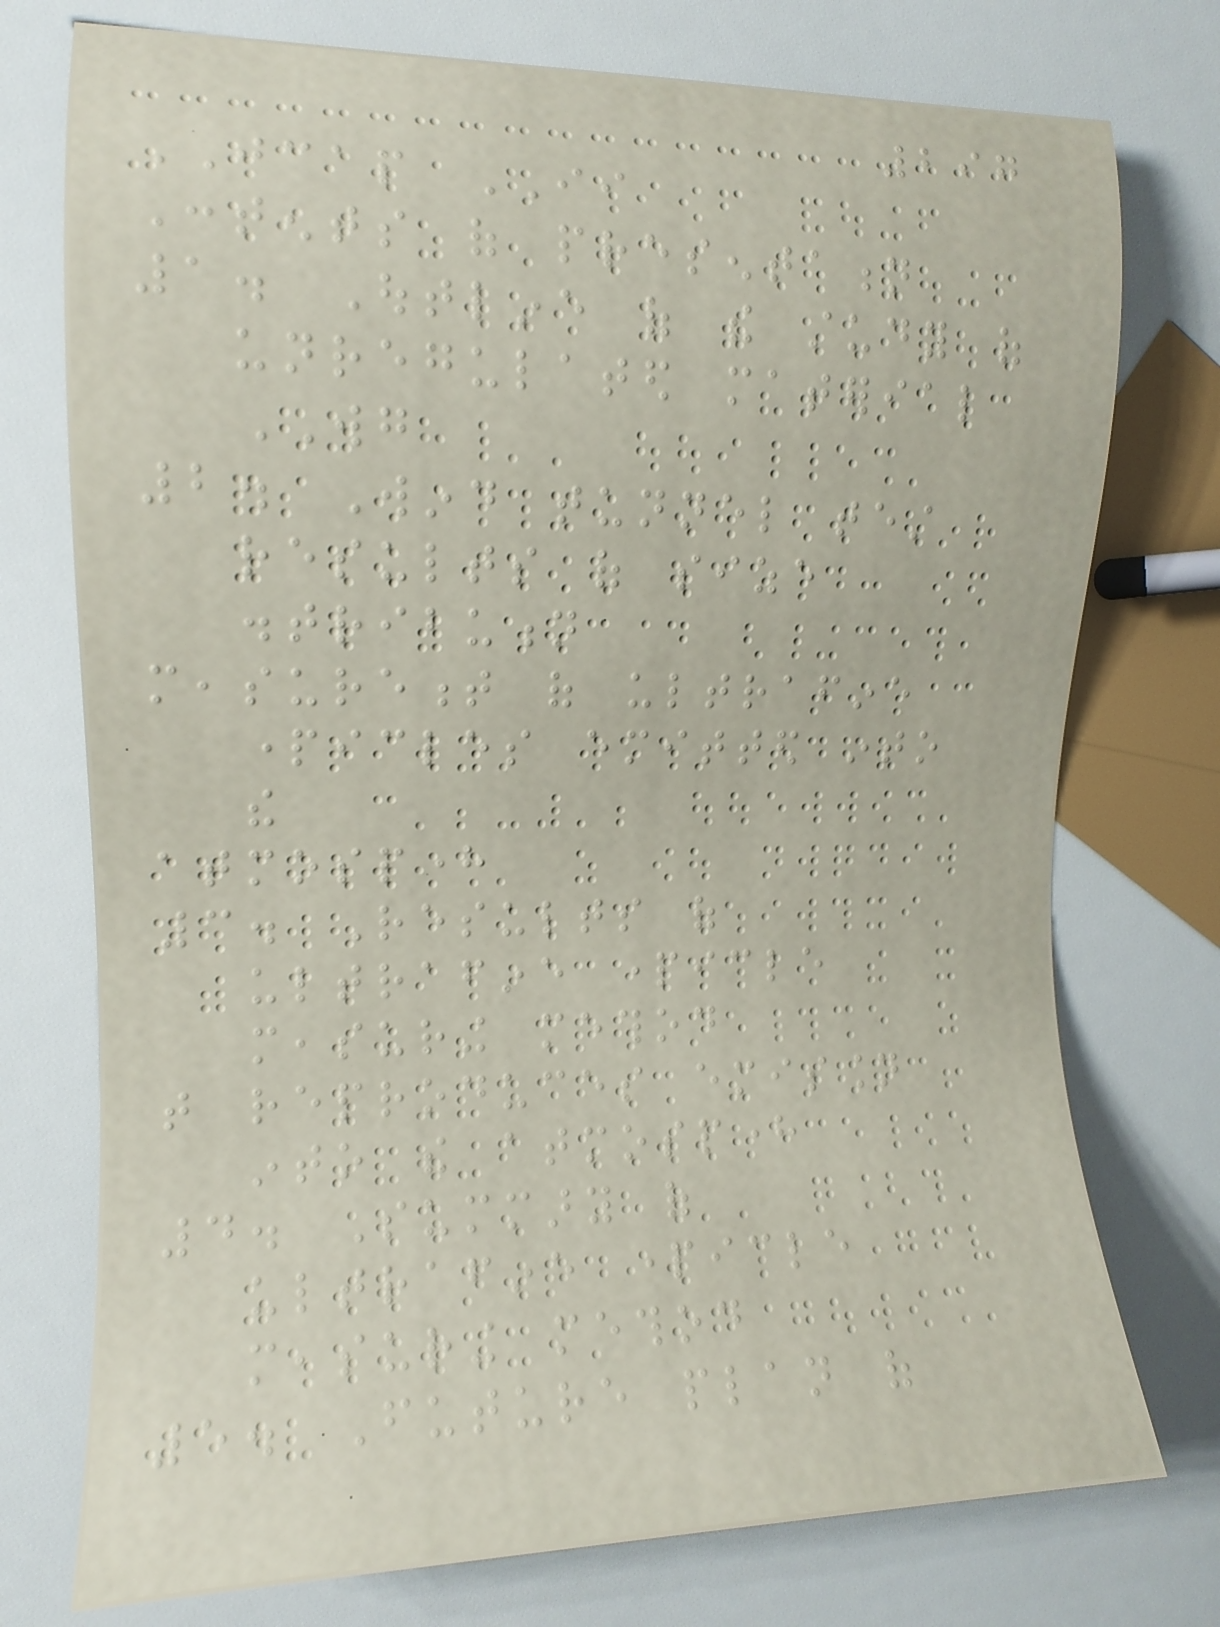297
JCAP II
Contents of presentation
1. Outline of the study of
unregulated material
WG
2. Wind tunnel test
results of size
distribution
measurement of ultrafine
particles emitted into
the
atmosphere
3. Results of
ultrafine particle
measuring method
that reproduces emission
into the atmosphere
4. Summary of
ultrafine particle
measuring method
5. Future plan of
